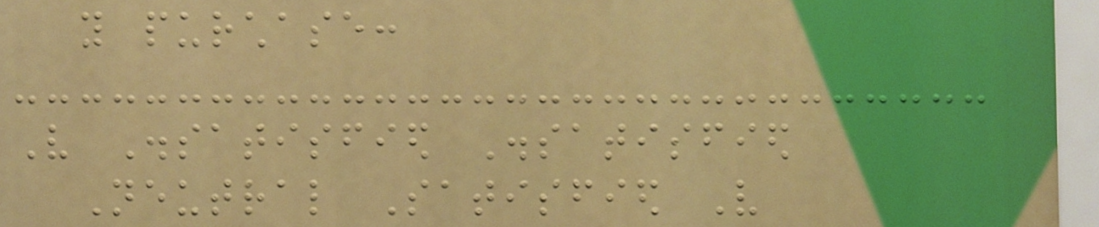you purchase:
Very Dissatisfied Dissatisfied
Neutral Satisfied Very
